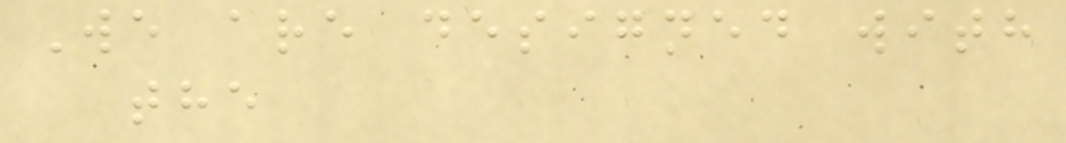We are designed with
the
